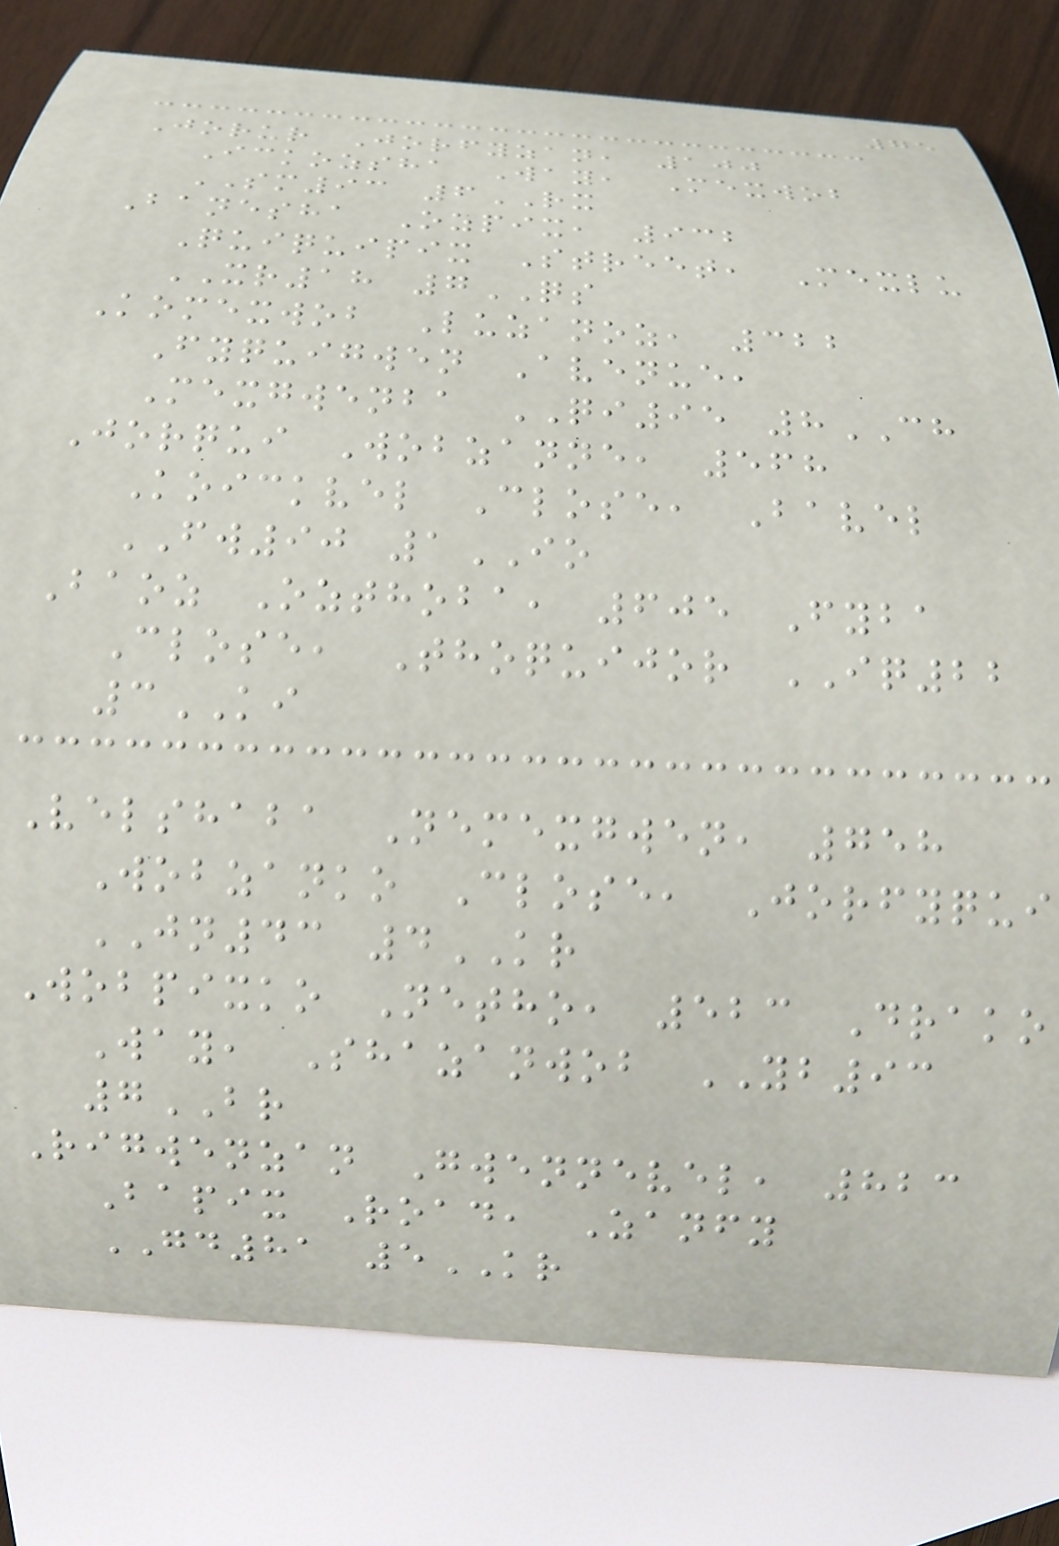75
Jorur Jorfyzan, 100
Ickozsha Way, Mexwob
SM93 6RX
Banesha Ozpix, 932
Quiquipix Street, Mexlu
XR18 7QS
Komexwob Luzanoz, 322
Fyquigwen Avenue,
Mexgwenba QI95 8CH
Jorqui Wobzanne, 568
Koickvel Close, Bavel
FW90 1IO
Baoz Ozthoba, 605 Fyba
Close, Thoquijor IQ22
3KI
Velshaba Nemexgwen, 758
Wobzanko Close, Jorfyqui
JN43 4KR
Wobpixko Netho, 523 Drako
Way, Shazanwob YB93
7BR
Rigwenzan Gwennevel, 823
Bapix Road, Zanfy
GD81 5KR
